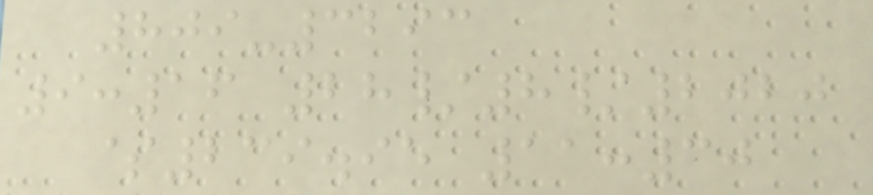809-3293
9:16 28/8/2020
$239.95 11:30
